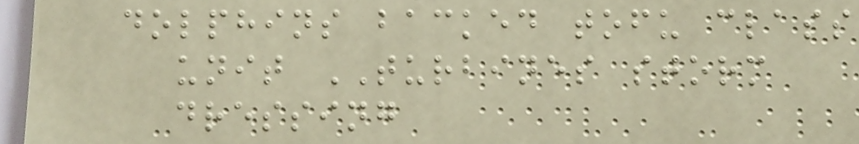dolphins backed tofu class
unit TURBINES storm
dressing
